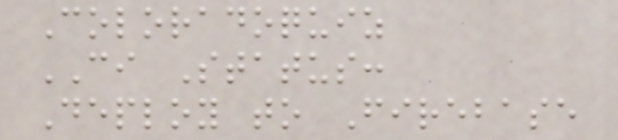Coloradoquiz
CI Status:
Deploy to Firebase
